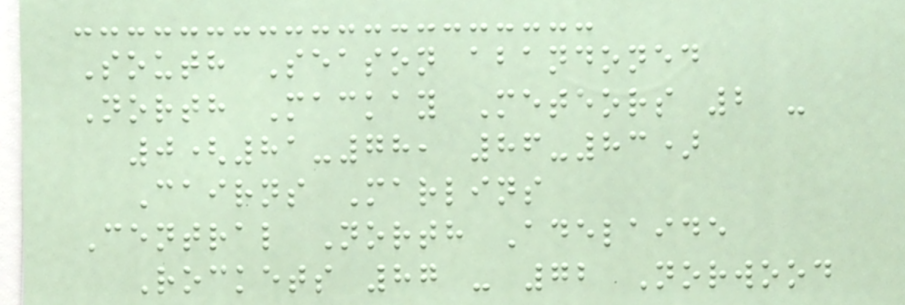South Season abandoned
North Mackay Meteors 2 -
0(81-78, 86-83)
Cairns Marlins
Central North Adelaide
Rockets 87 - 72 Norwood
